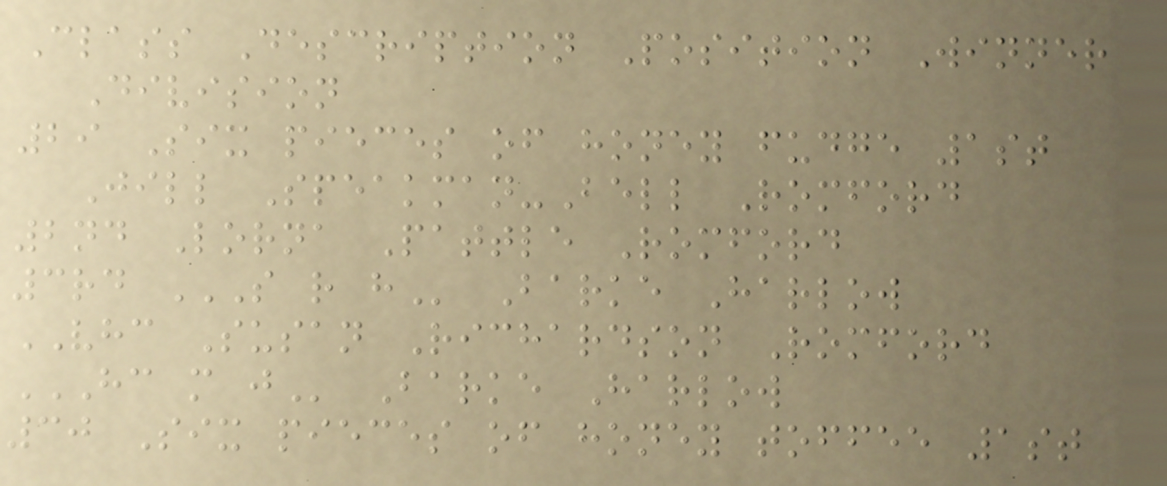Class Description Position Winner
Division
29 Six pieces of honey fudge 1st
Jill Speakman-Bell Romford
2nd Lorna Pattle Romford
3rd S R H Barke Harlow
VHC Susan Richardson Romford
HC M J Barke Harlow
30 Six pieces of honey toffee 1st
